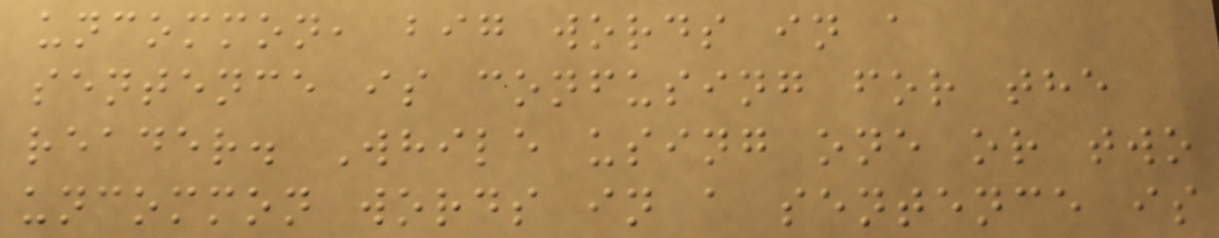uncommon, big words in a
sentence is confusing for the
reader. While using one or two
uncommon words in a sentence is
